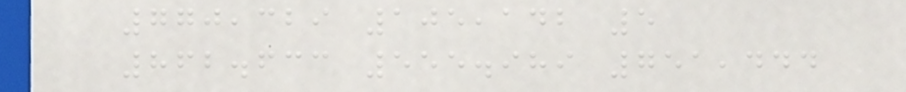770,329 105,142 5
862.633 555.989 751,444
